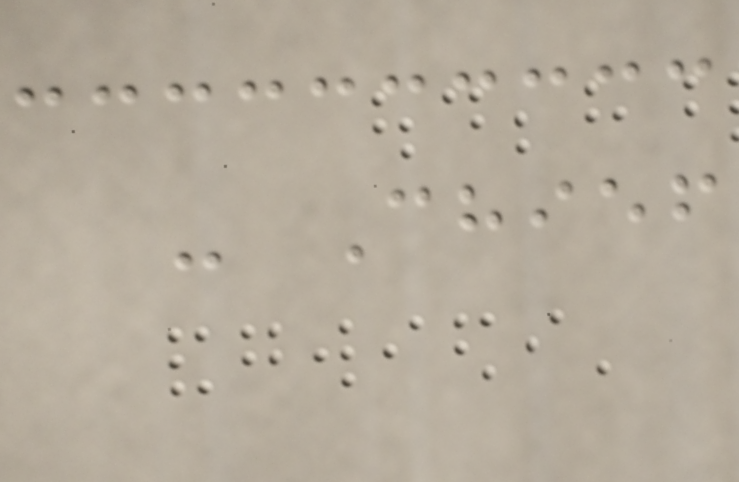- Chief
